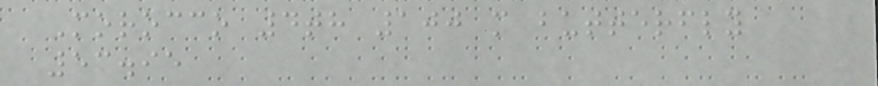Morocco 4th 100 m butterfly
53.95
